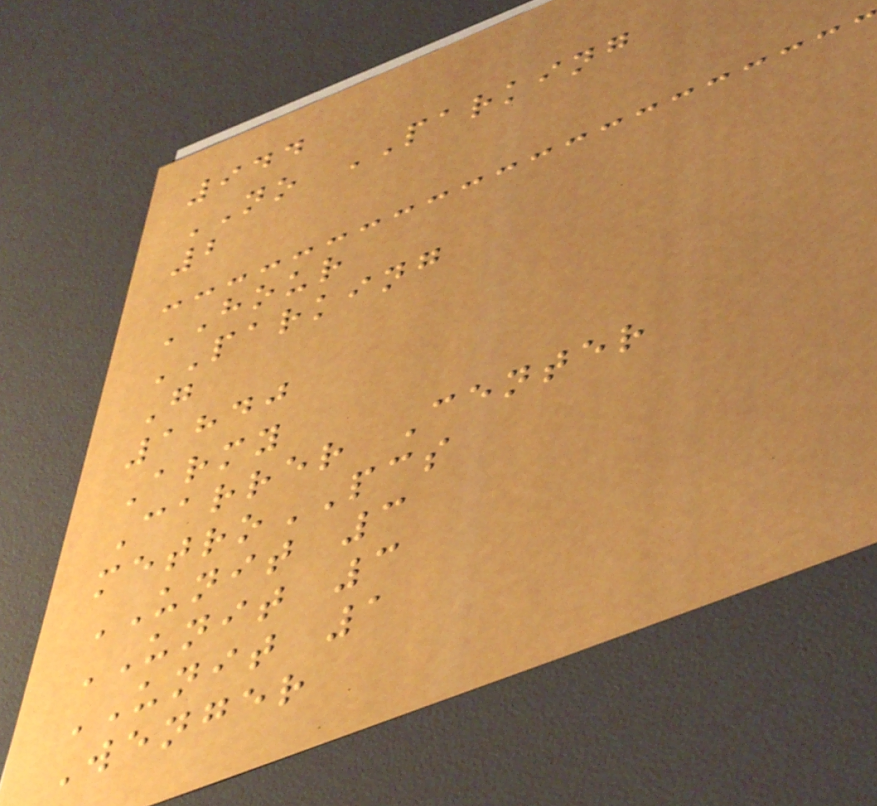944
NO PARKING
2
HOUR
PARKING
G
1840
Army
Carrer Center
metroPCS
UNIT 3
UNIT 3
UNIT 1
Wenger
